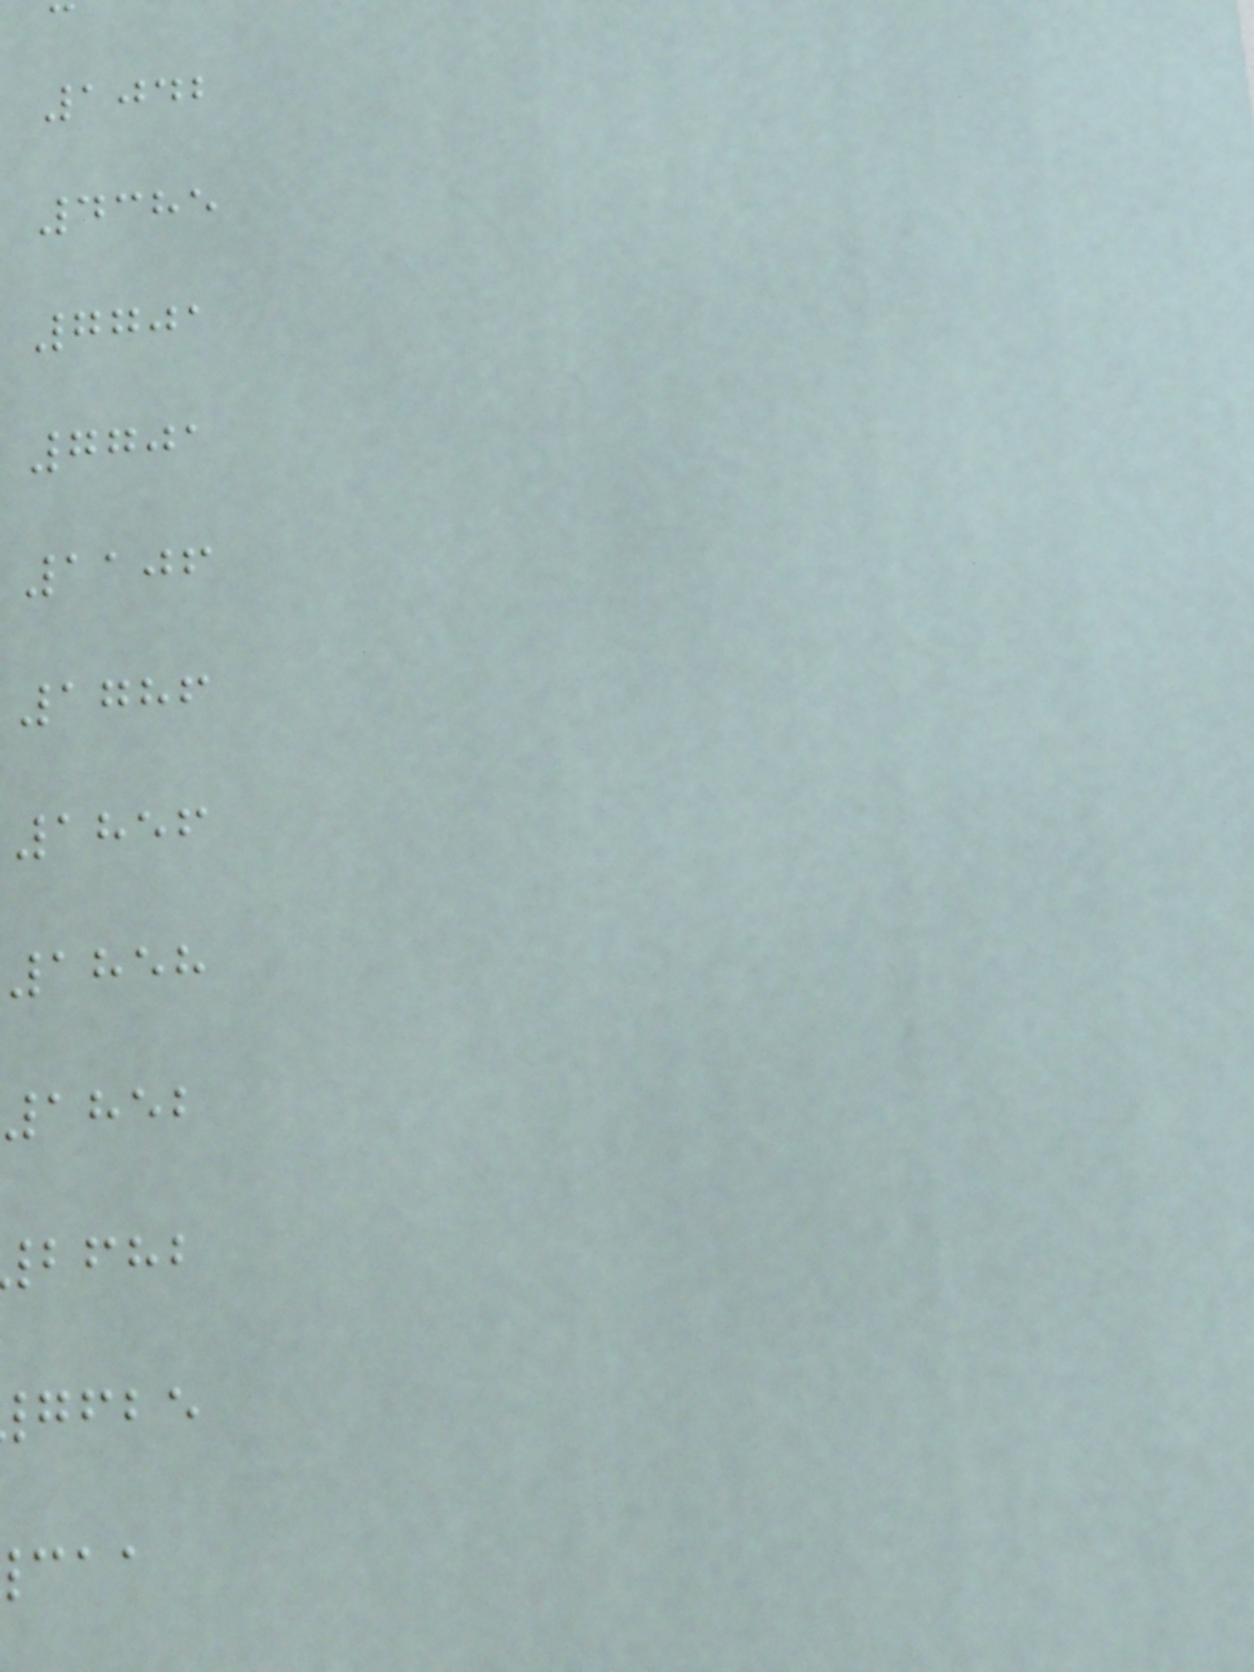1042
4385
7701
7701
1106
1786
1856
1858
1852
bfhb
gfbe
